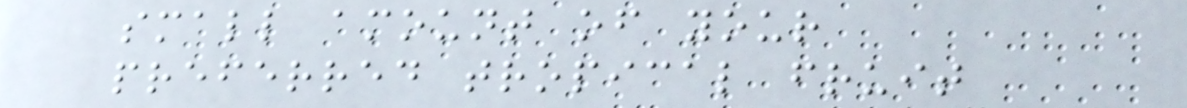small amount of your
preferred tropical fruit
